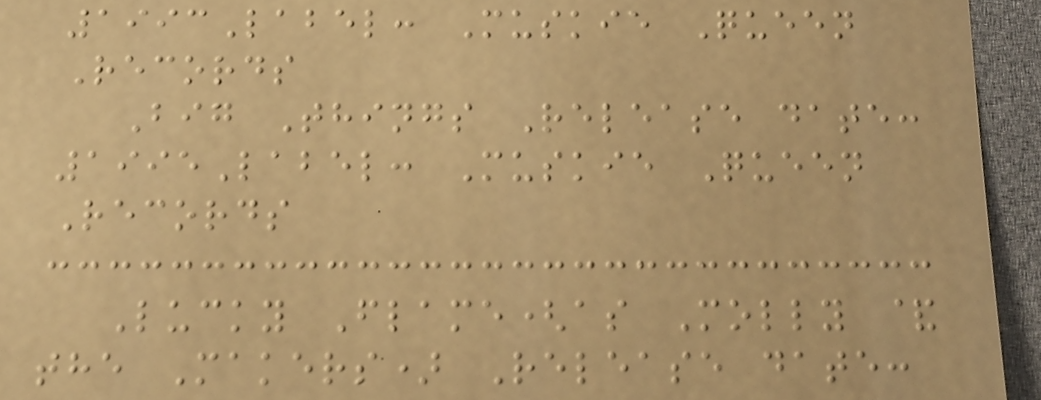1993Label: Muskie Queen
Records
Big Things Release date:
1995Label: Muskie Queen
Records
Lucky Flame(as Molly &
the Makers) Release date:
